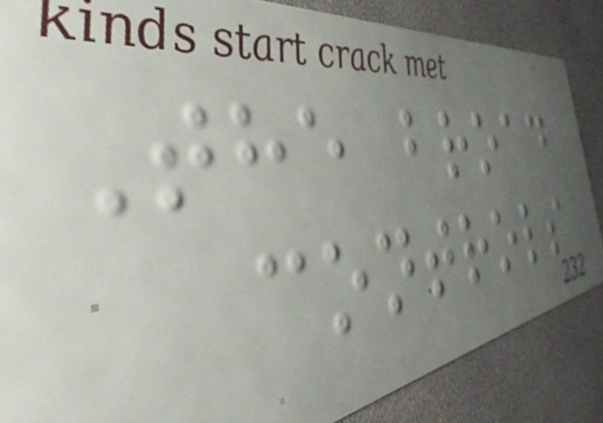The broad
controls
